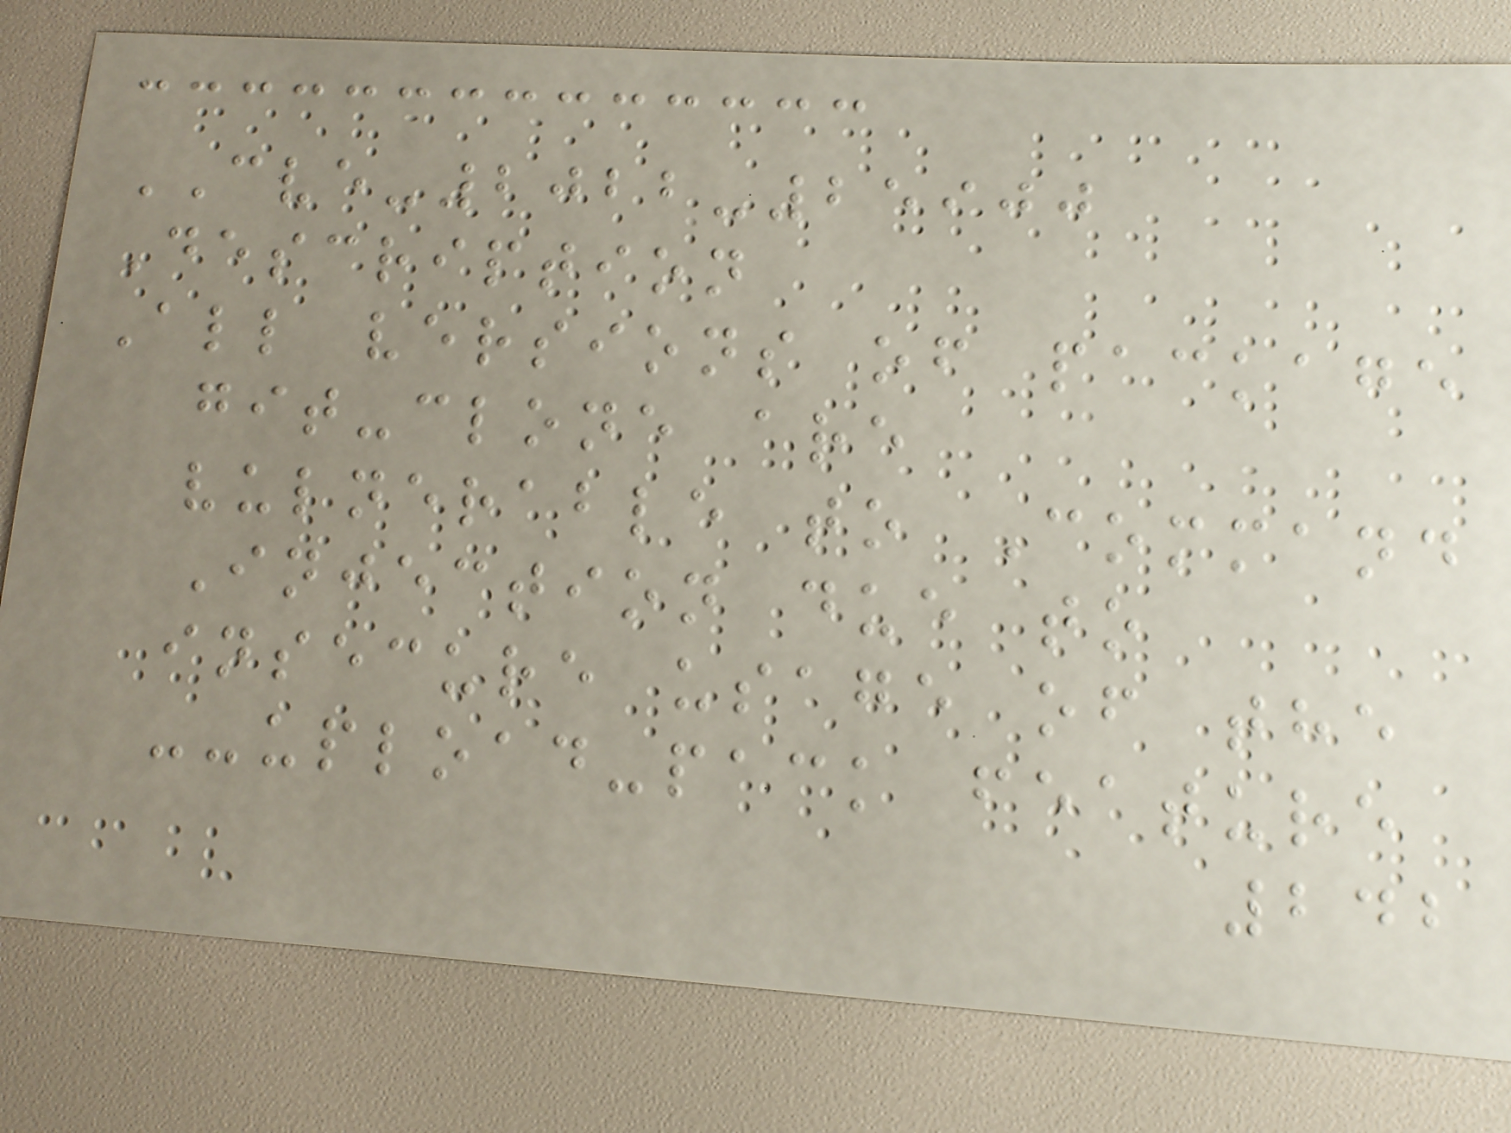CVE-2022-25900
Description
All versions of package
git-clone are
vulnerable to Command
Injection due to
insecure usage of the
--upload-pack feature
242
